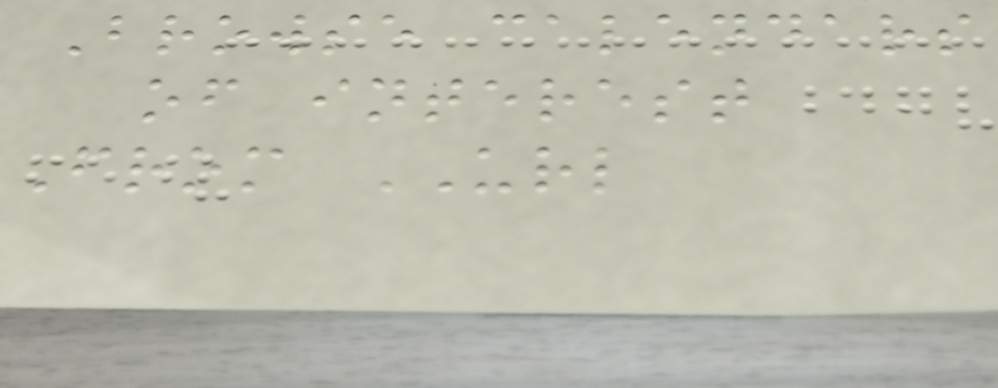Browse calendars
of interest
From URL
